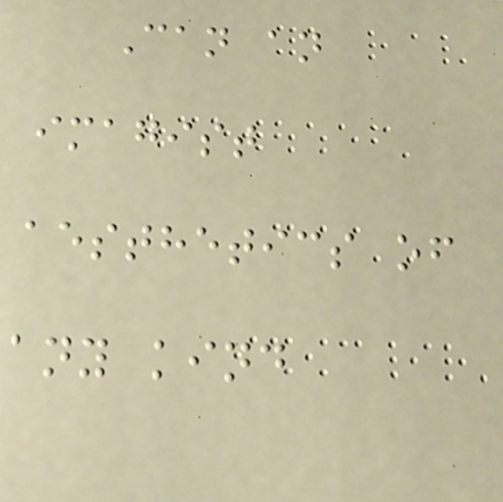Can an
imagist
aesthetics of
any kind
